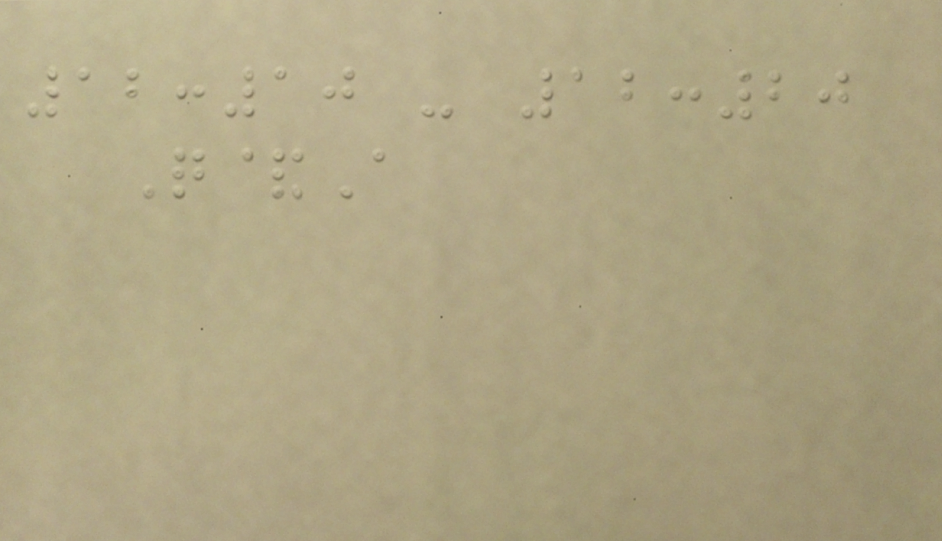12:10 - 12:20
Q&A
